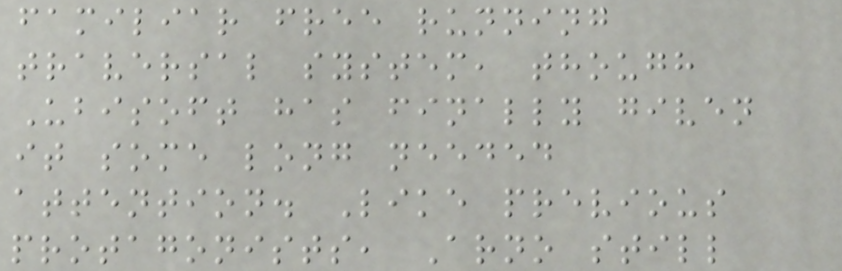familiar free running
traversal system, though
Ubisoft has finally given
it some long needed
attention. Like previous
protagonists, Arno still
